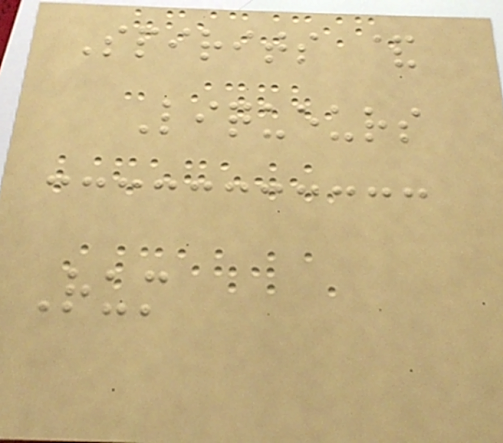Spirits &
Liqueurs
Rum
